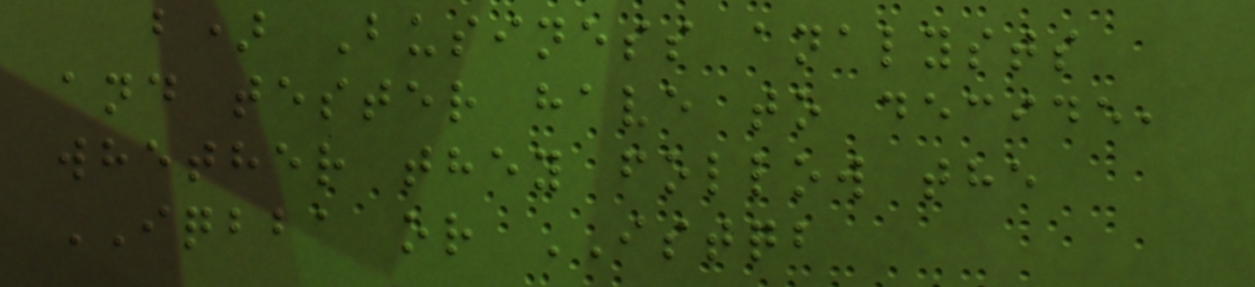b) Business analysts
and tester have to decide,
whether they follow the
IQBBA or ISTQB
